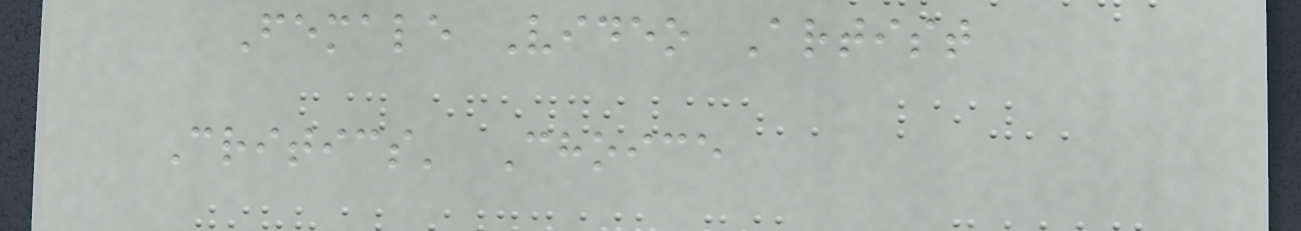Female Video Artist
Critics' Choice
